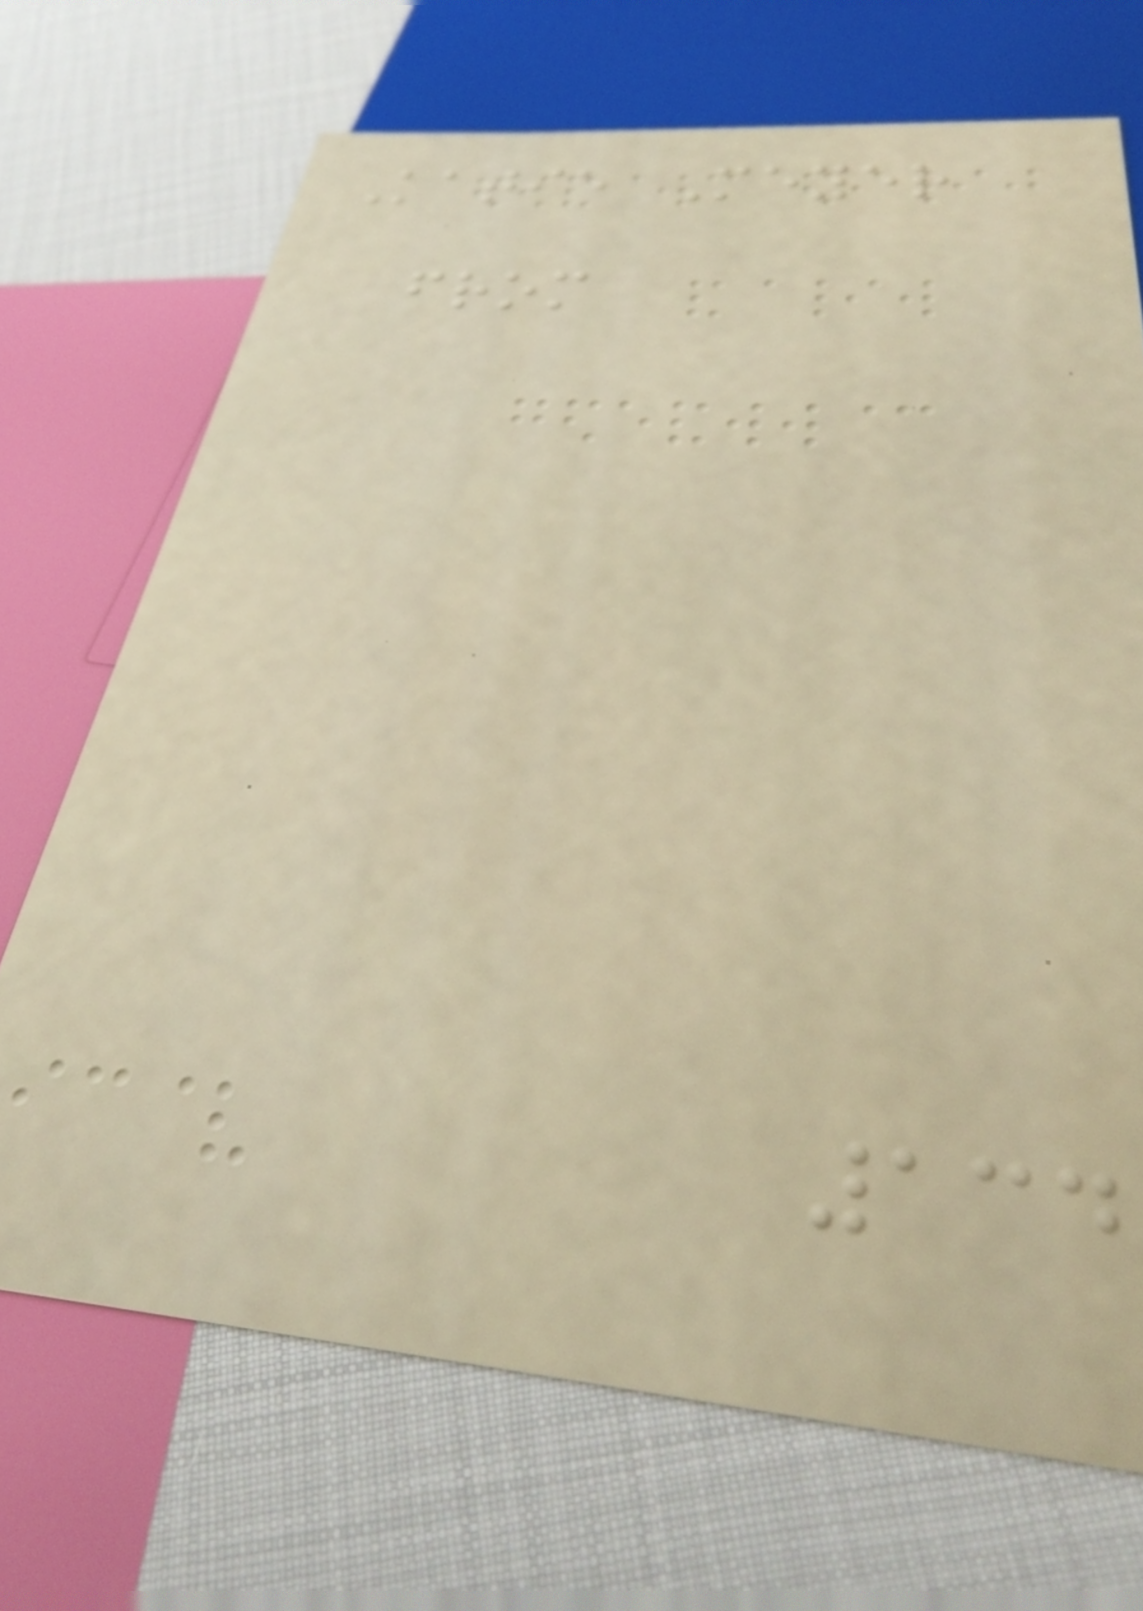Katie Meyer
from
134
